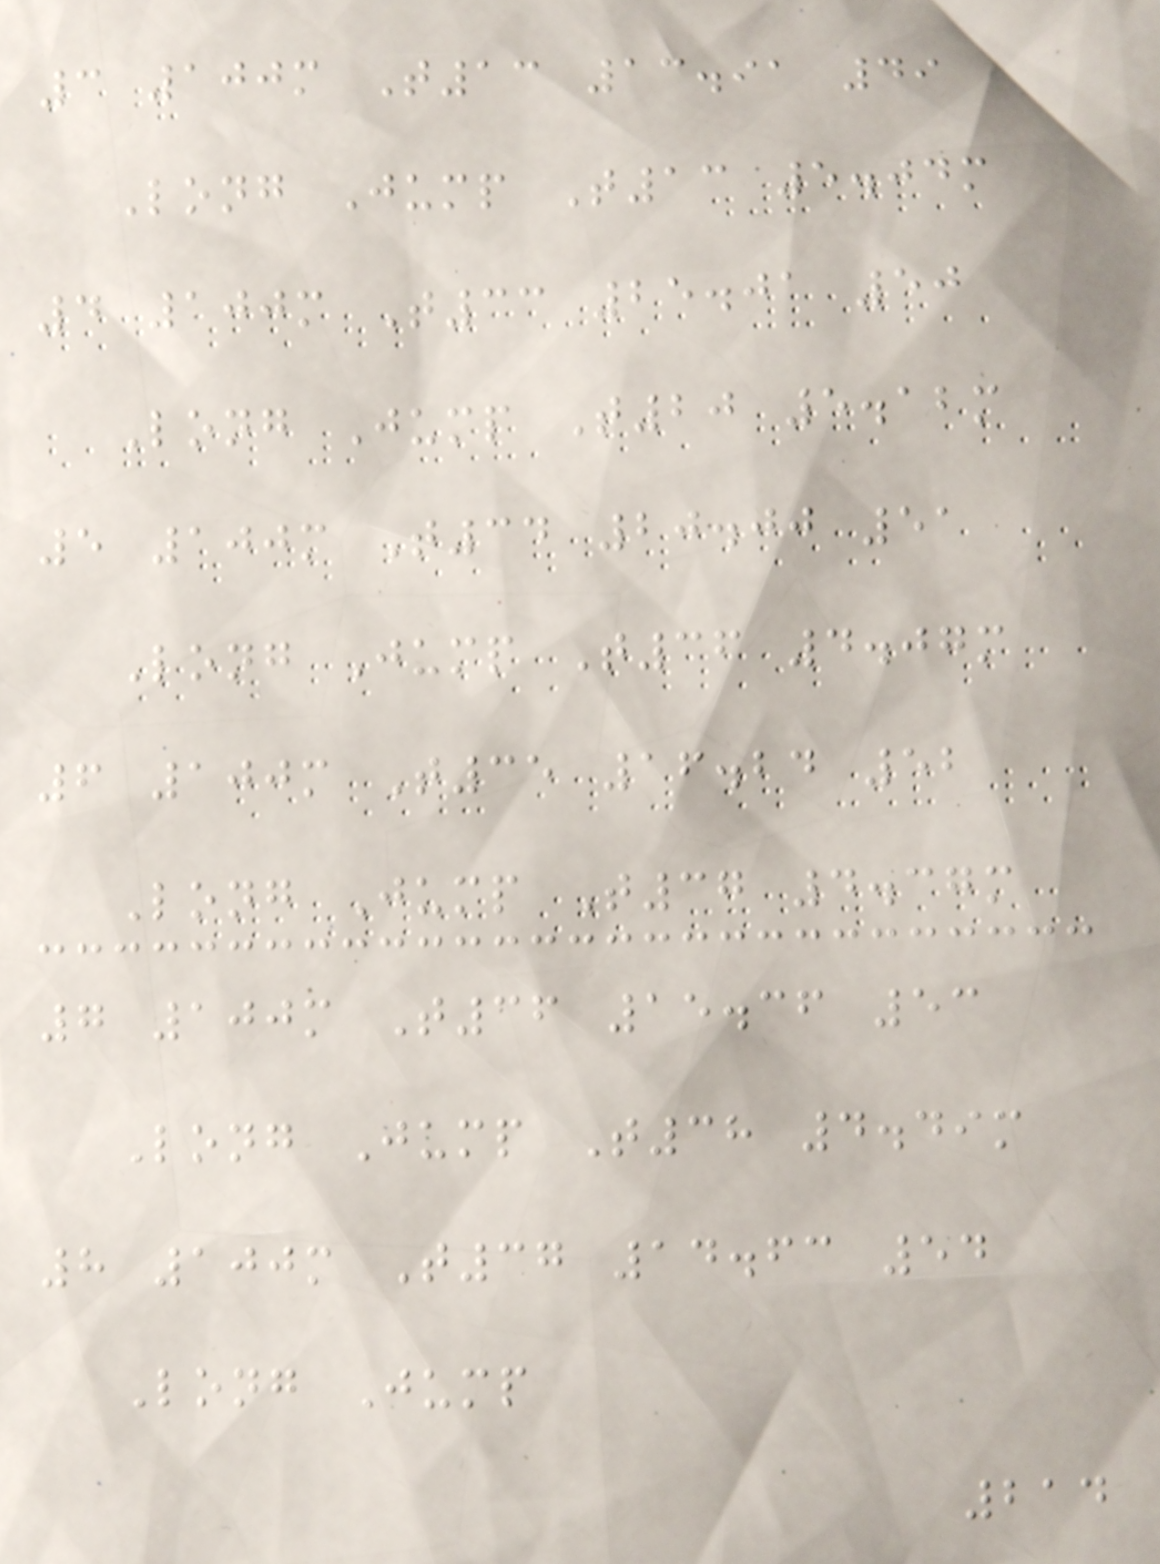3 100m T13 13.91 49
Long Jump T13 5.04m
4 100m T33 25.01 50
Long Jump T20 5.12m
5 100m T34 20.00 51
Long Jump T36 4.07m
6 100m T35 16.24 52
Long Jump T37 4.37m
7 100m T36 15.36 53
Long Jump T38 4.49m
8 100m T37 14.63 54
Long Jump
214
